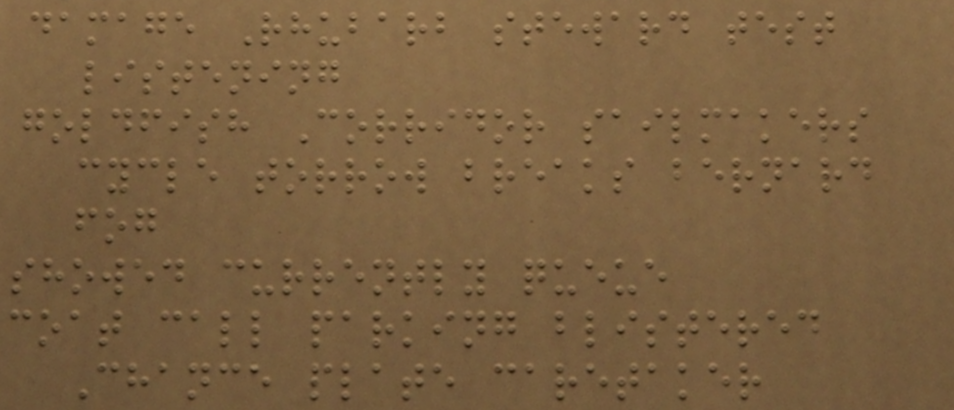damage Rhubarb steward test
listening
goldfish Corridor sailmakers
cycle torrow breaks bernard
fog
showed currently queue
coat call parking blistered
Chance plate caretaker
